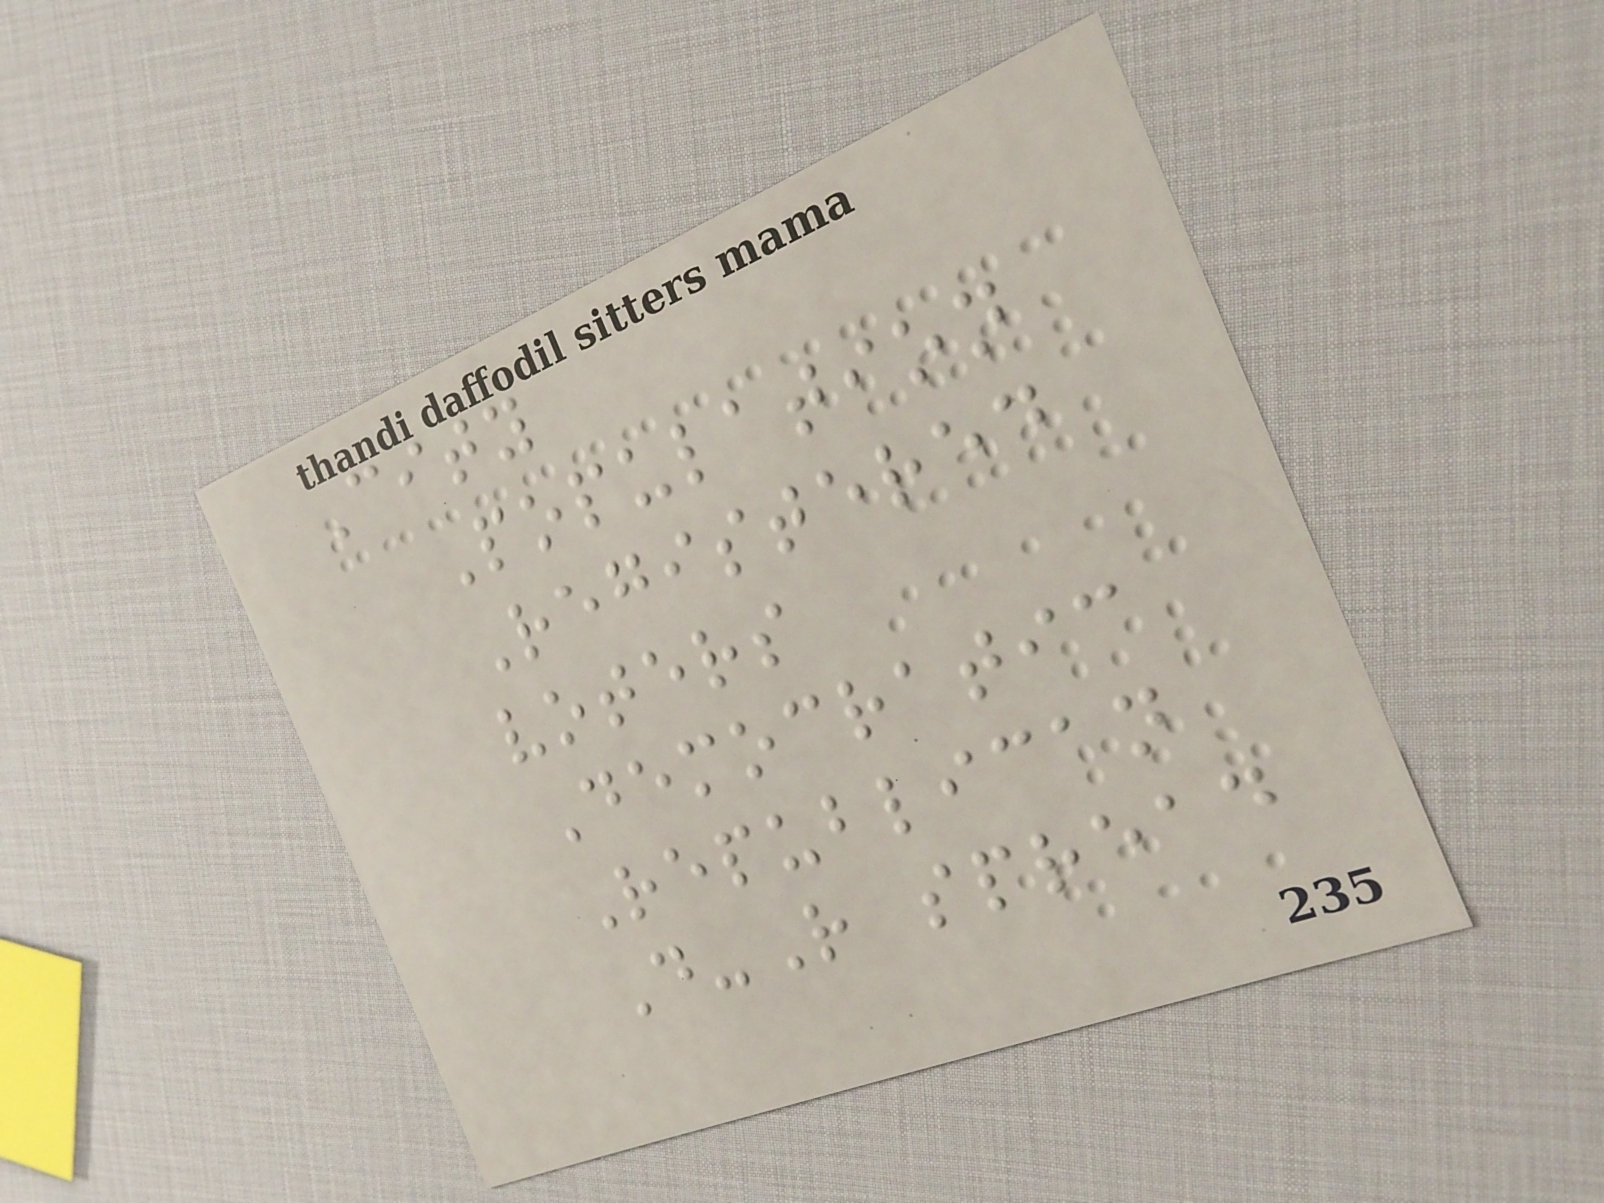City
Population
Registered
voters
Democratic
Republican
D-R spread
